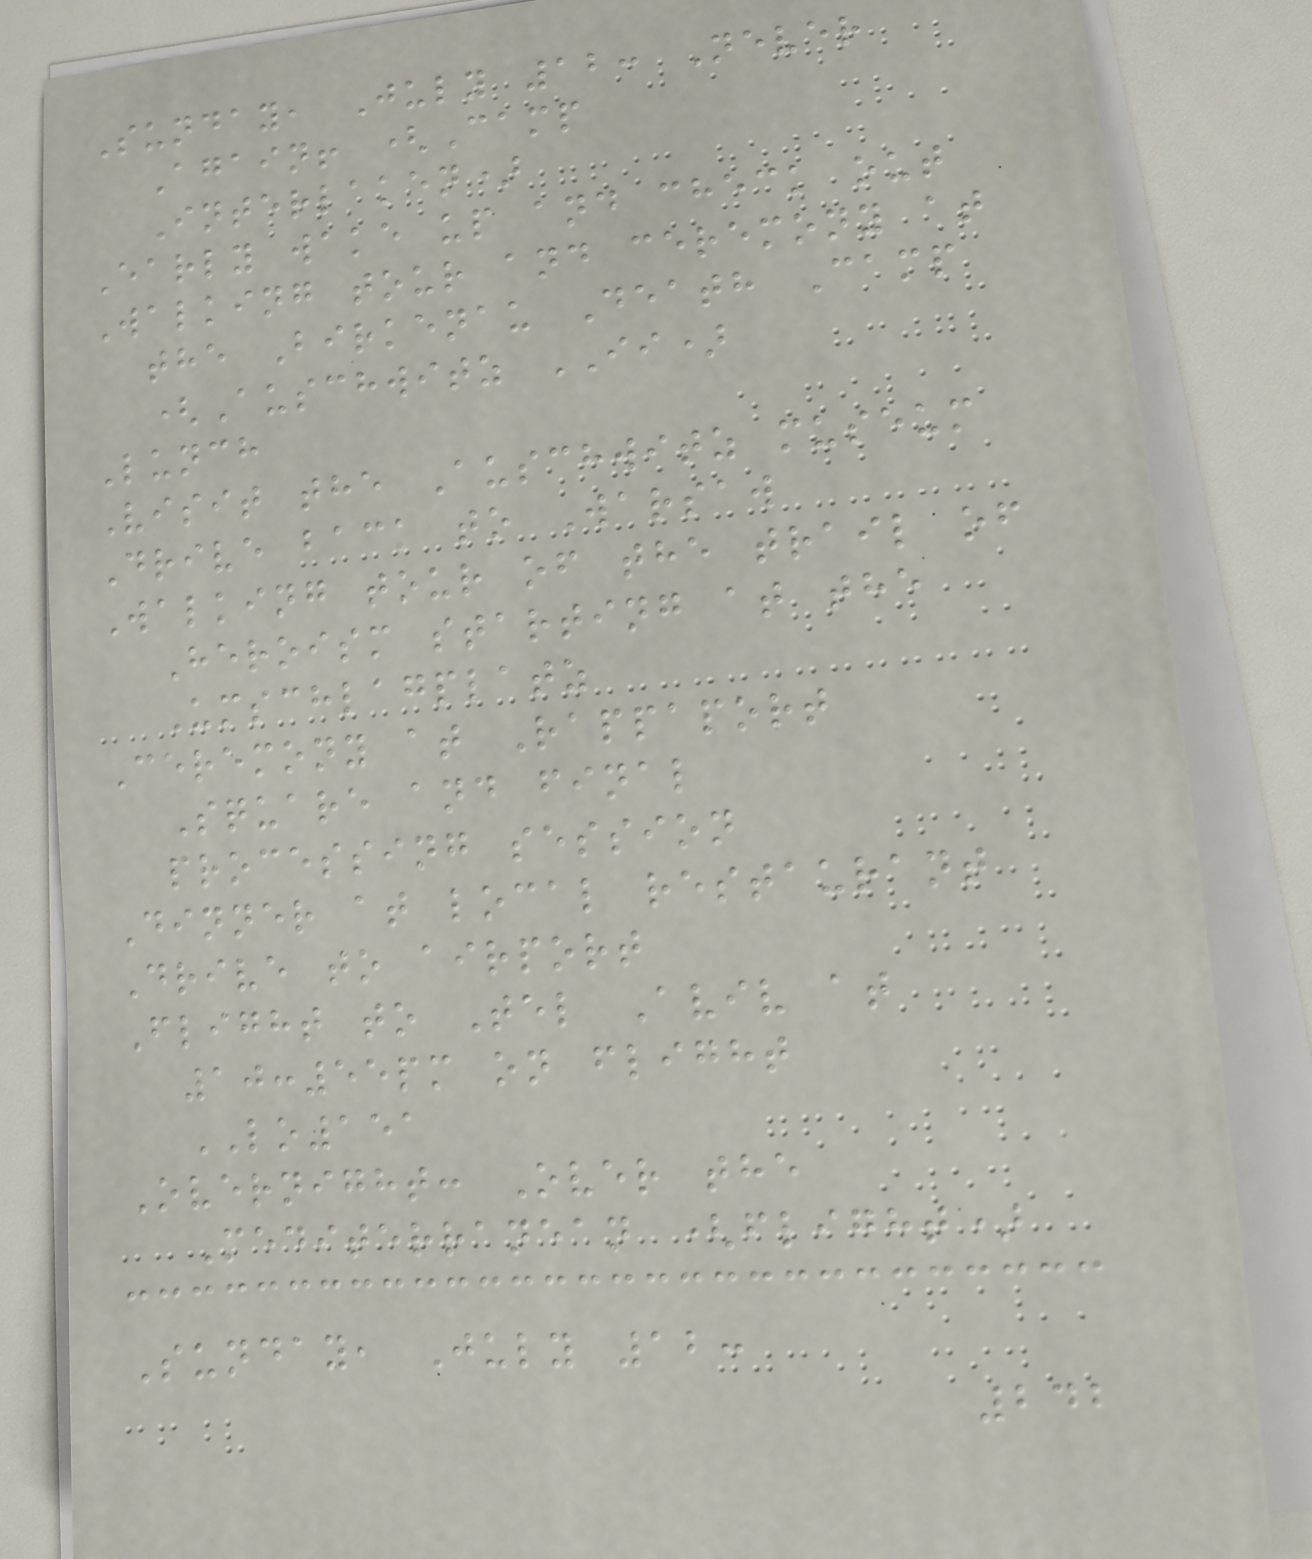Sunday, July 12: Never
Again! (Camp
Interlaken)
Early wake up and check out
Walking tour and ceremony at
the Birkenau Death Camp
(Auschwitz II)
Lunch
Visit the Auschwitz museum
Drive back to Warsaw
Walking tour of the trail of
Heroism starting at the
Umschlagplatz
Ceremony at Rappaport
Square and final
processing session
Dinner at local restaurant
Drive to airport
Flight to Tel Aviv at
10:55pm on flight
LO151
Overnight: Over the
Mediterranean (flight)
Sunday, July 12:
242
